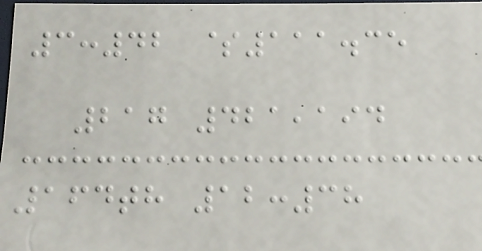3:42 $111.35
217 421,194
164th 12:38
